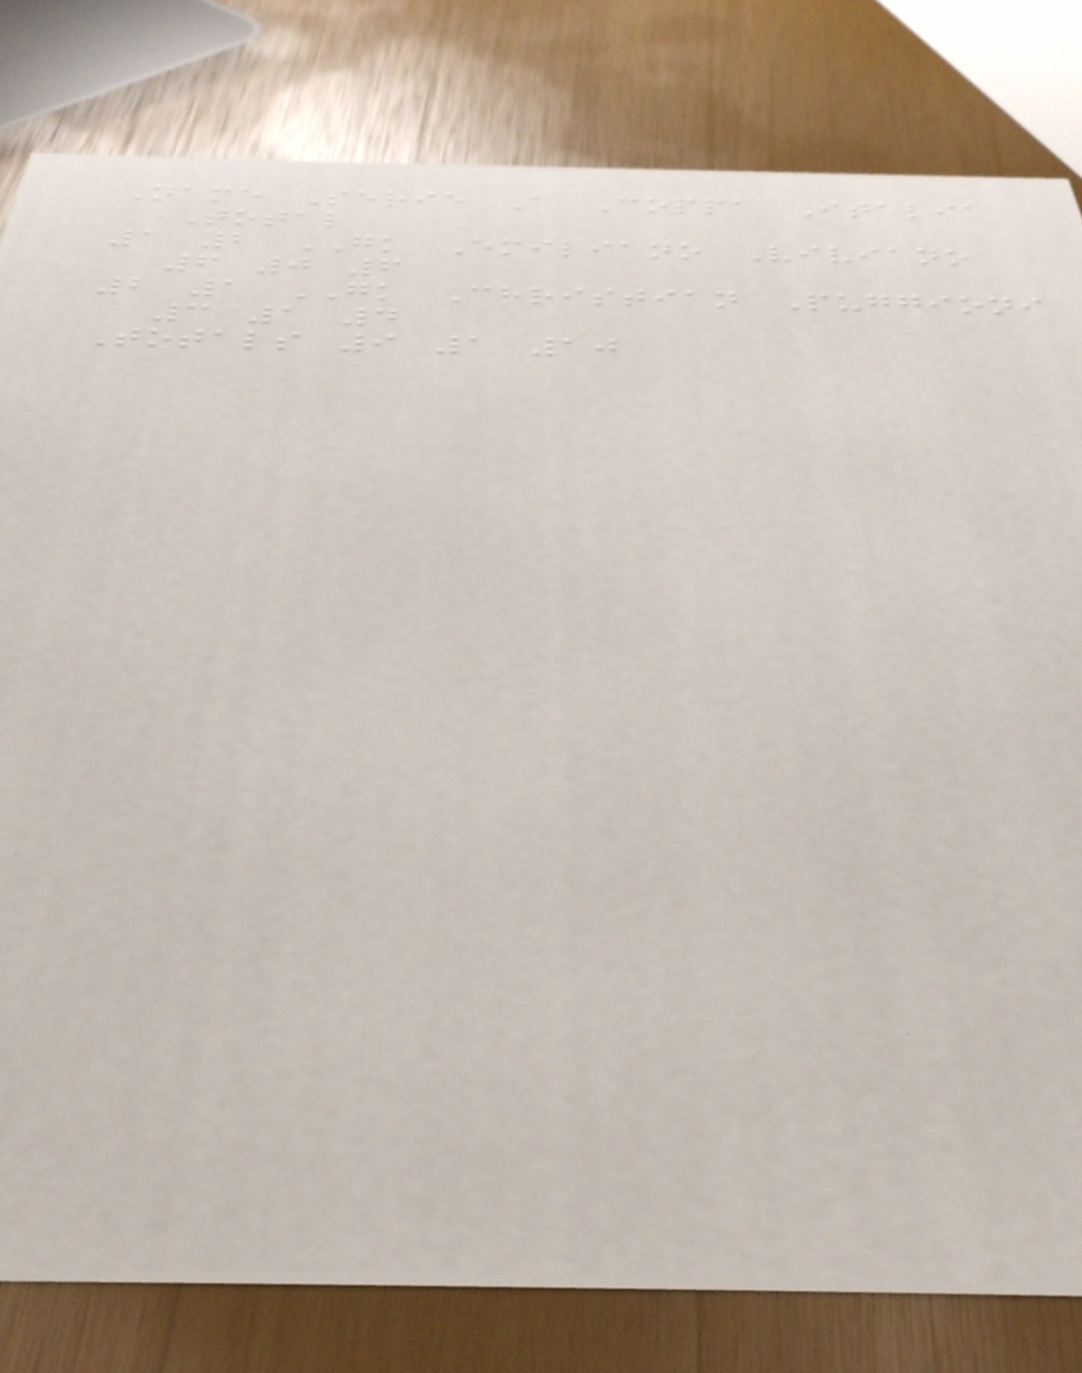Name Serie A Coppa Italia
Total
1 2 GK Emiliano Viviano
6 0 6
2 1 GK Christian Puggioni
3 1 4
Totals 9 1 10
